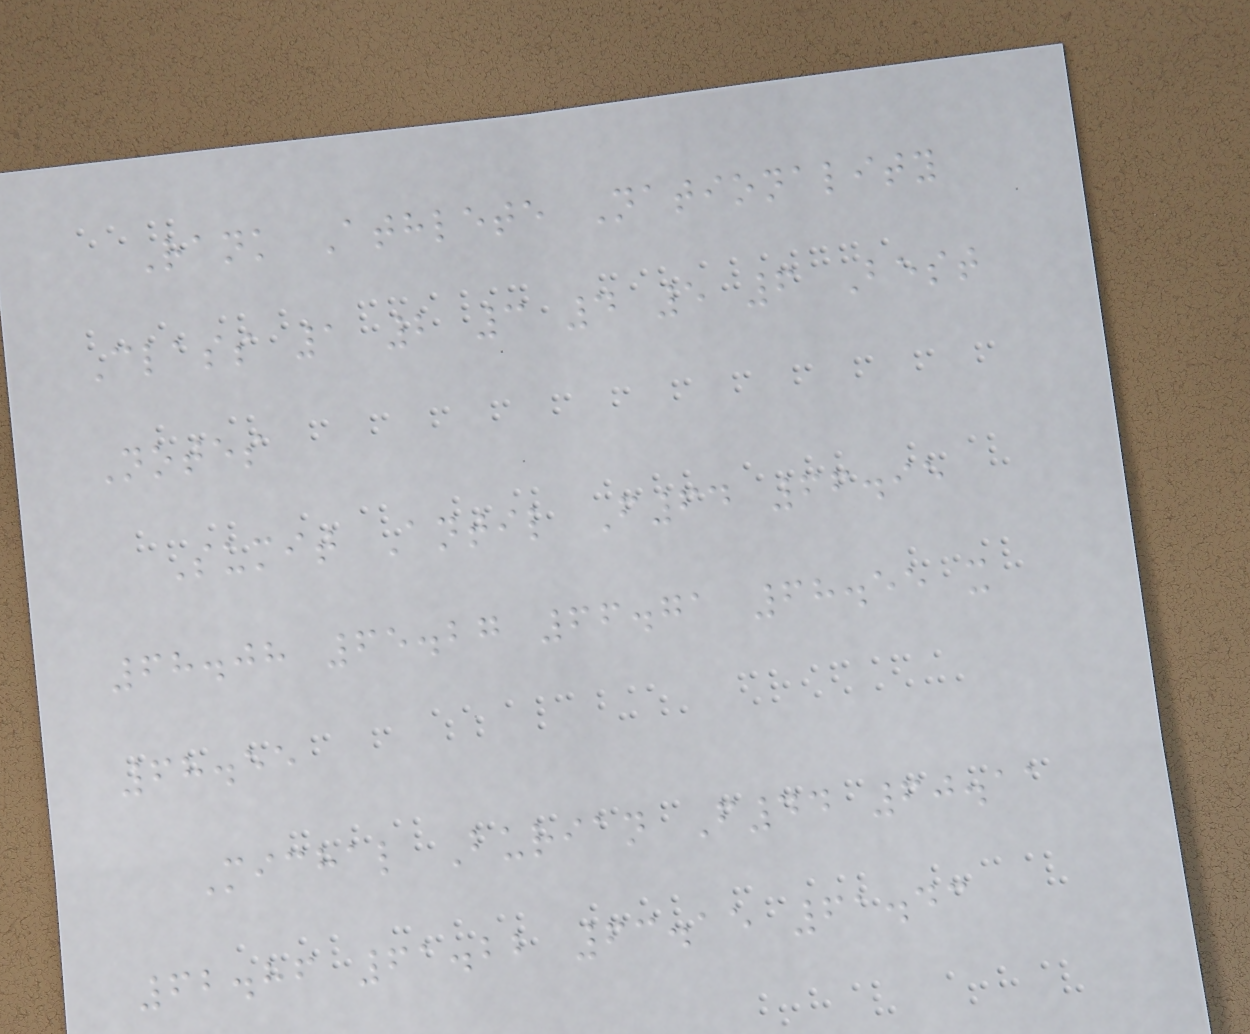Rank Athlete Nationality
Class 1 2 3 4 5 6 Best
Notes
Sumit Antil F64 66.95
68.08 65.27 66.71 68.55 x
68.55
Michal Burian F44 60.11
62.86 61.22 63.15 61.43
